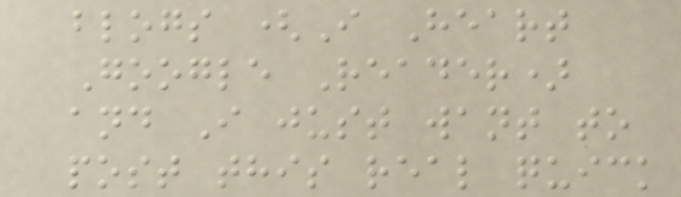blogs (I Heart
Google Reader)
and I just want to
post this real quick
